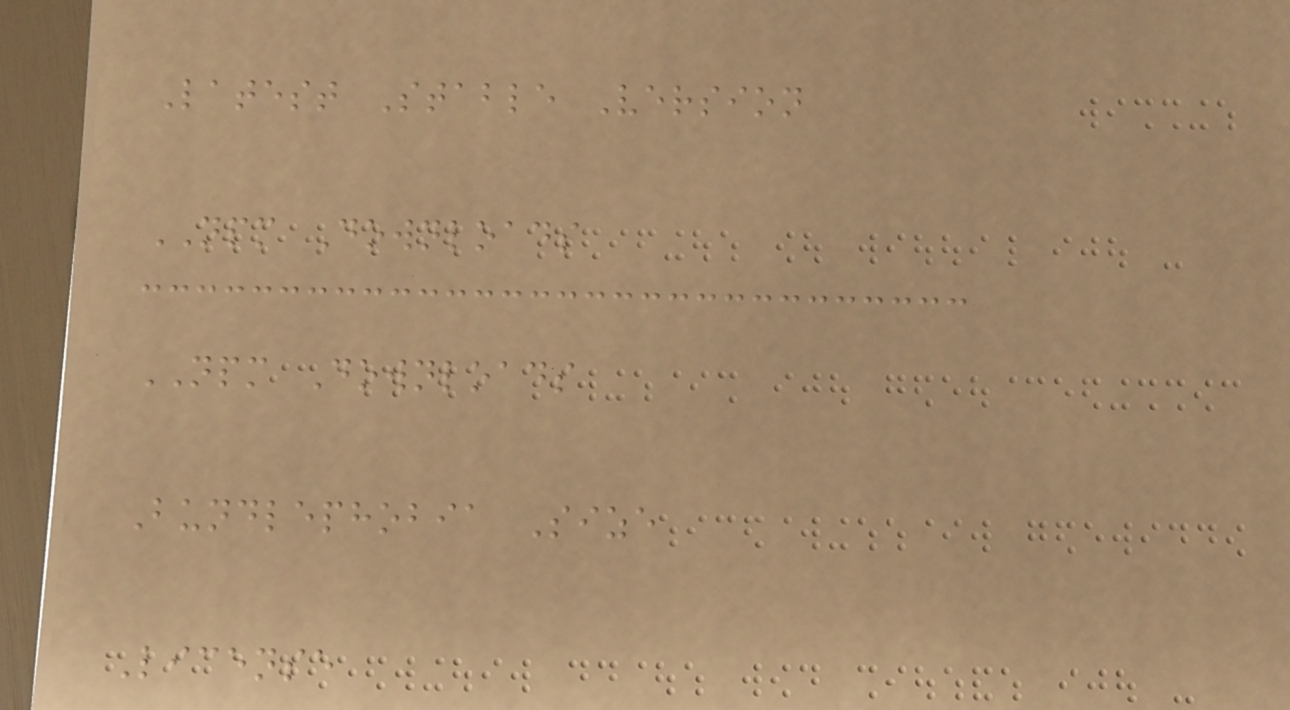Latest Stable Version
NPM Downloads
NPM Downloads
Bundlephobia Size
License
